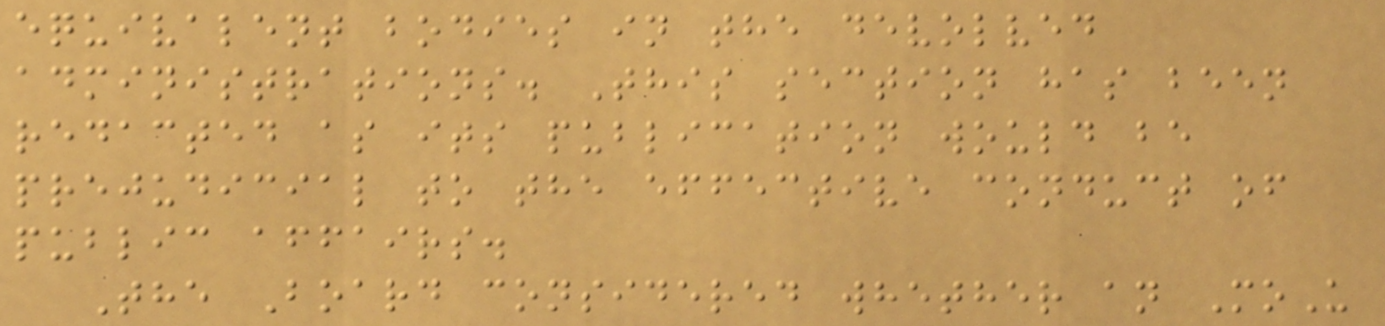equivalent bodies in the devolved
administrations. This section has been
redacted as its publication would be
prejudicial to the effective conduct of
public affairs.
The Board considered whether an MoU
